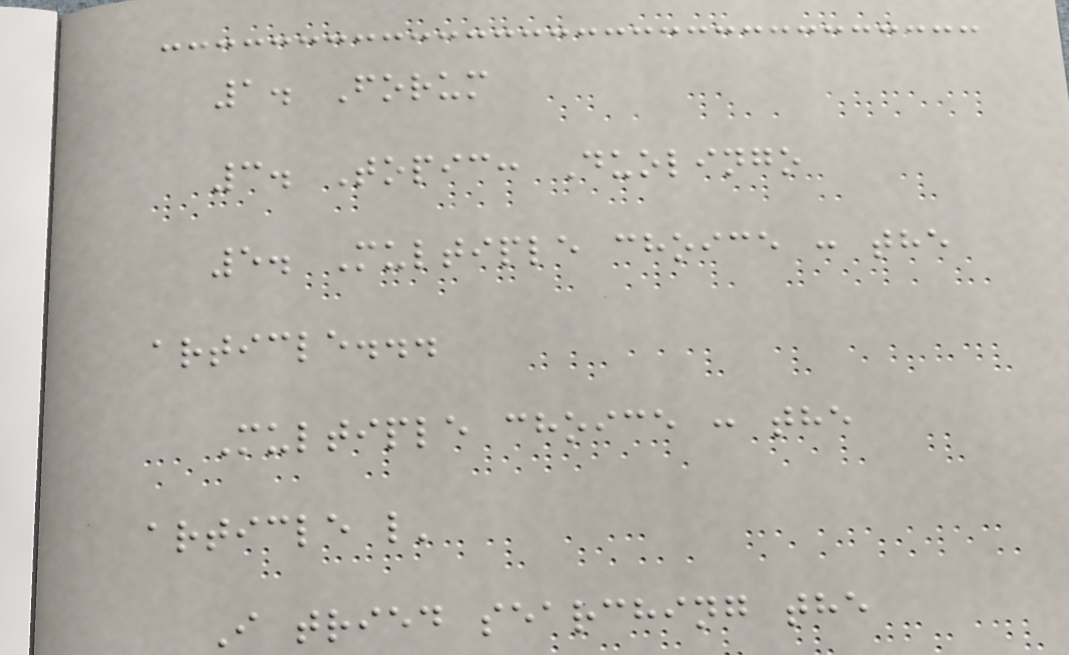1. Forum
3. Topic: Duolingo
5. Multiple choice : the
article...
Multiple choice : the
article l'
I tried searching the
